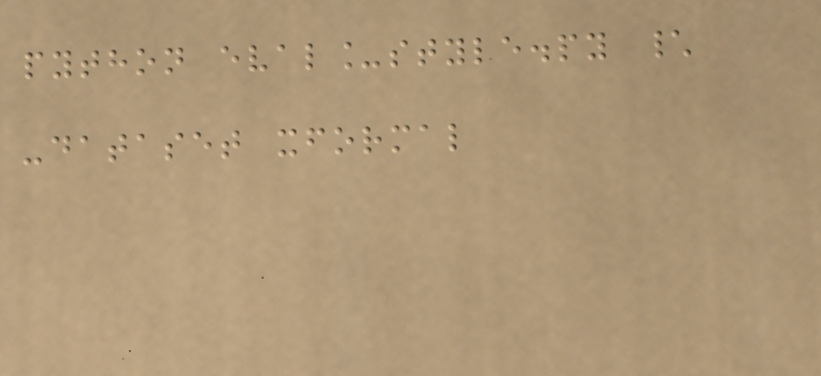python eval_style.py \
-dataset xformal
